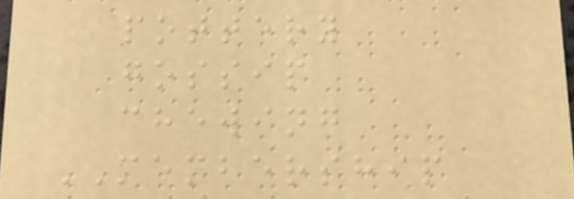pottery
gossip
chewing
MEMBERSHIP
